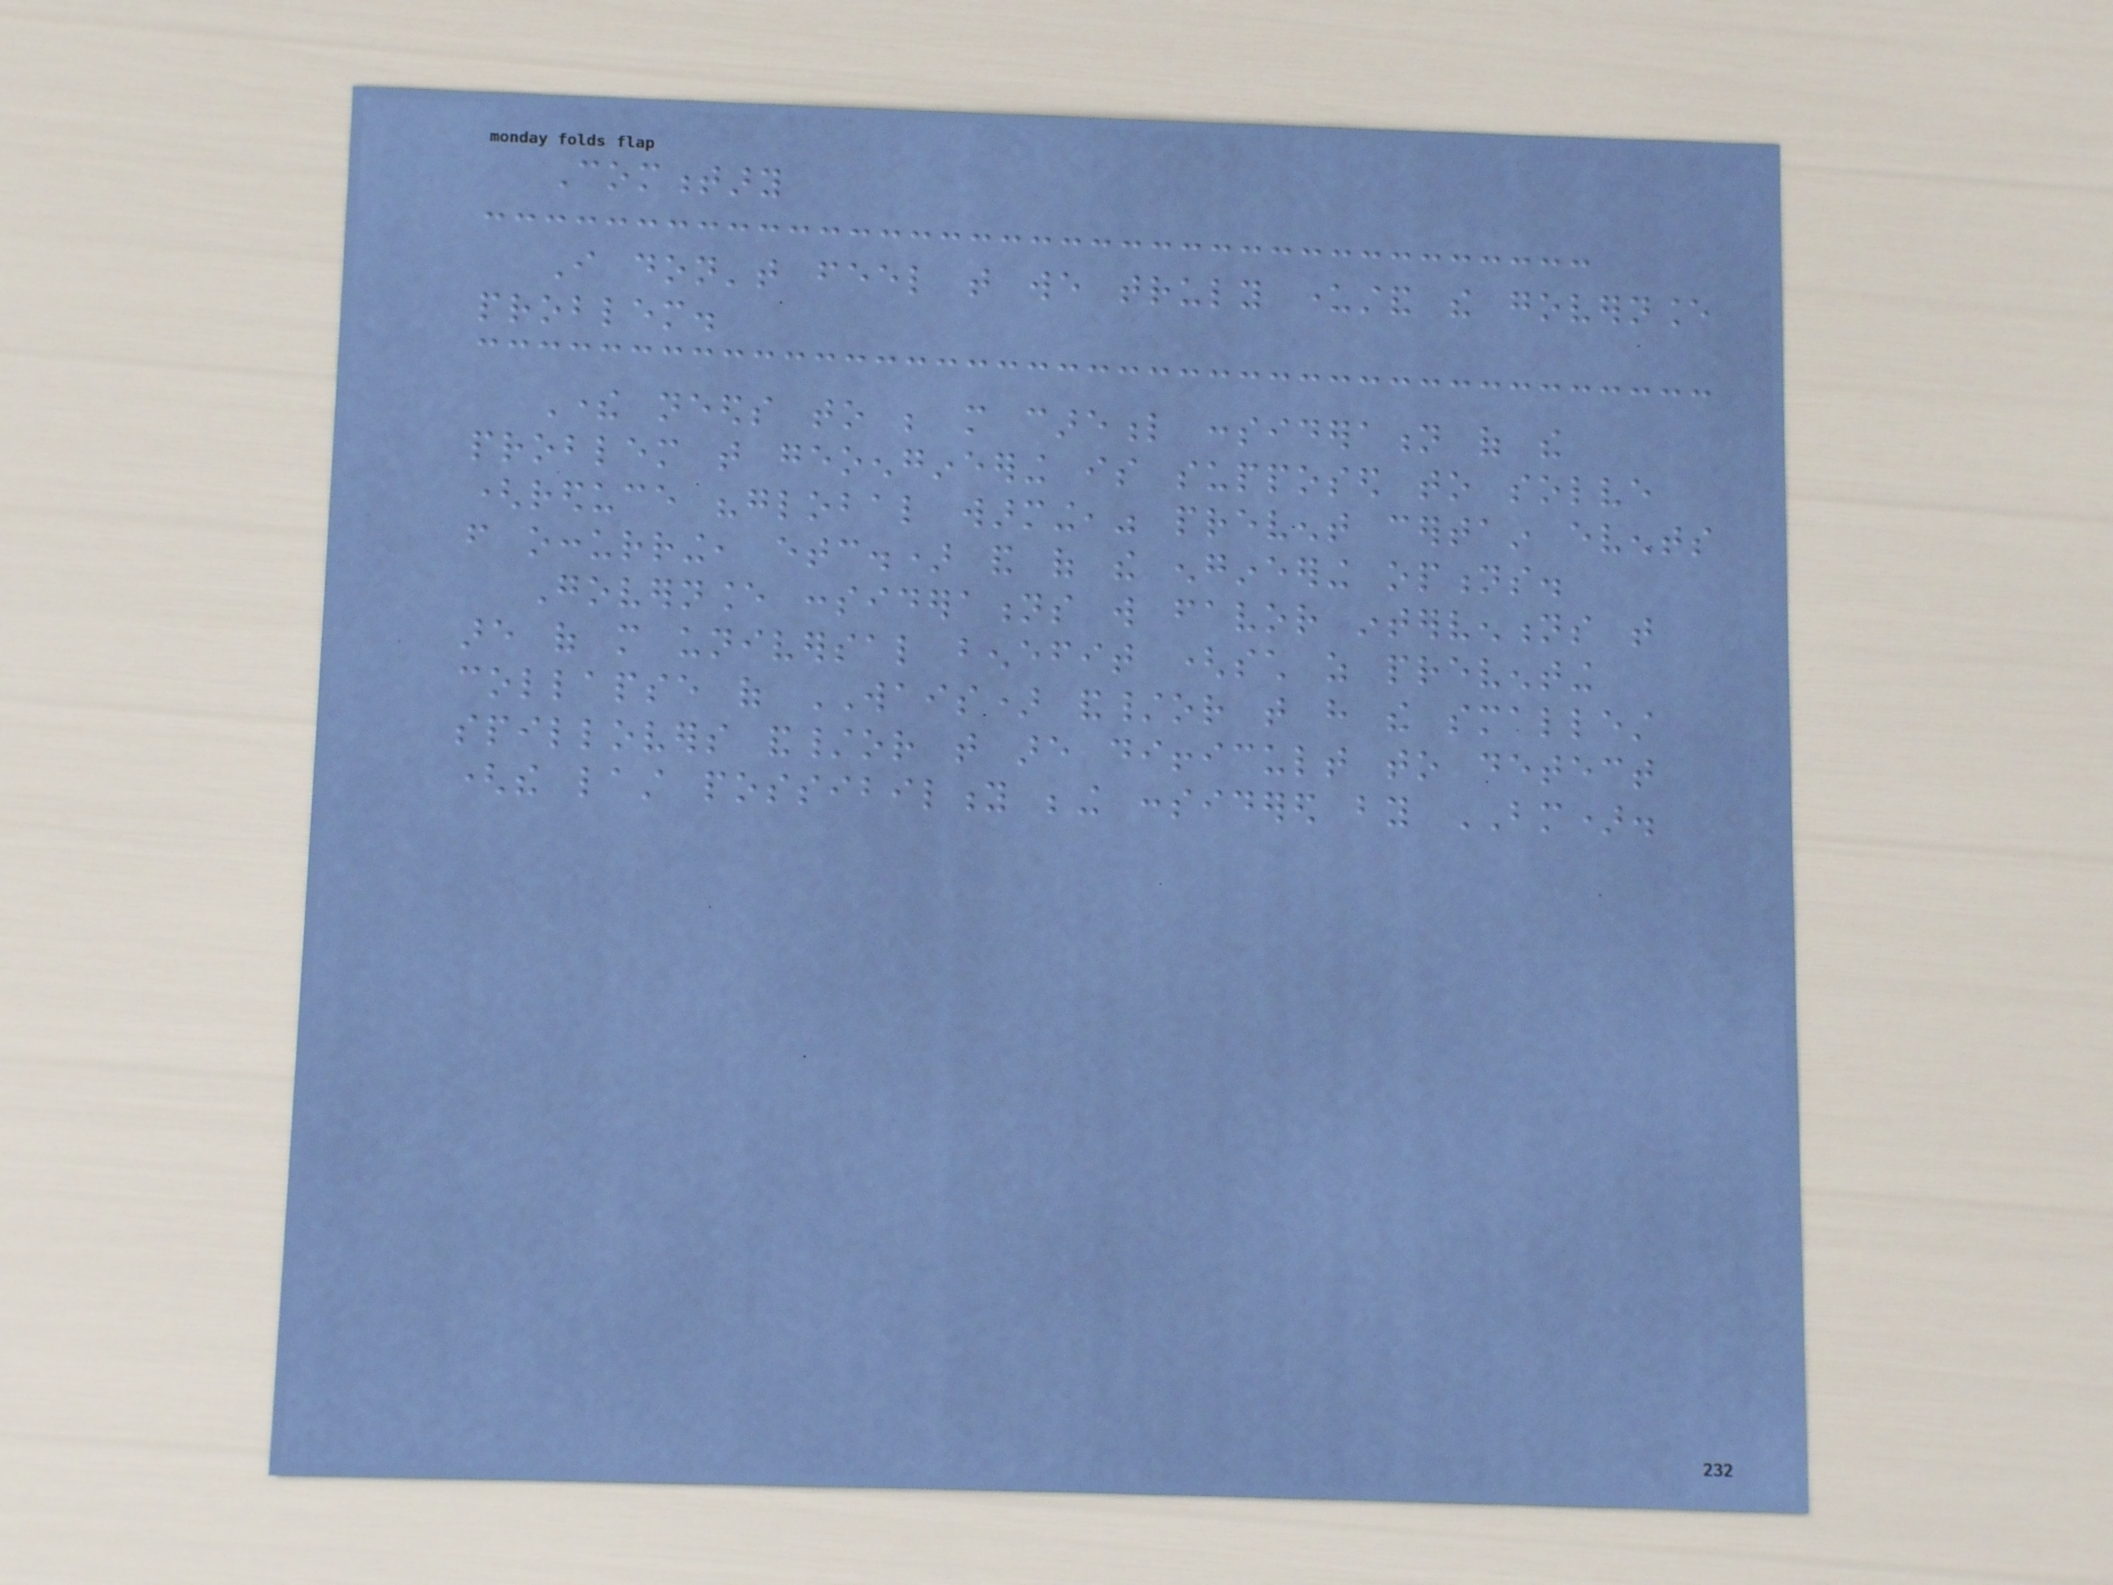Commentary
I don't feel that we truly understand the governance
problem.
There needs to be more careful consideration of the
problem that geoengineering is supposed to solve
(reduce "global warming," prevent certain events
from occurring, etc.) and of the engineering options.
Governance considerations will favor interventions that
are of more universal benefit (such as preventing
collapse of WAIS) and/or that have the smallest
spillovers and/or that are difficult to detect
(the last possibility being considered by BM).
